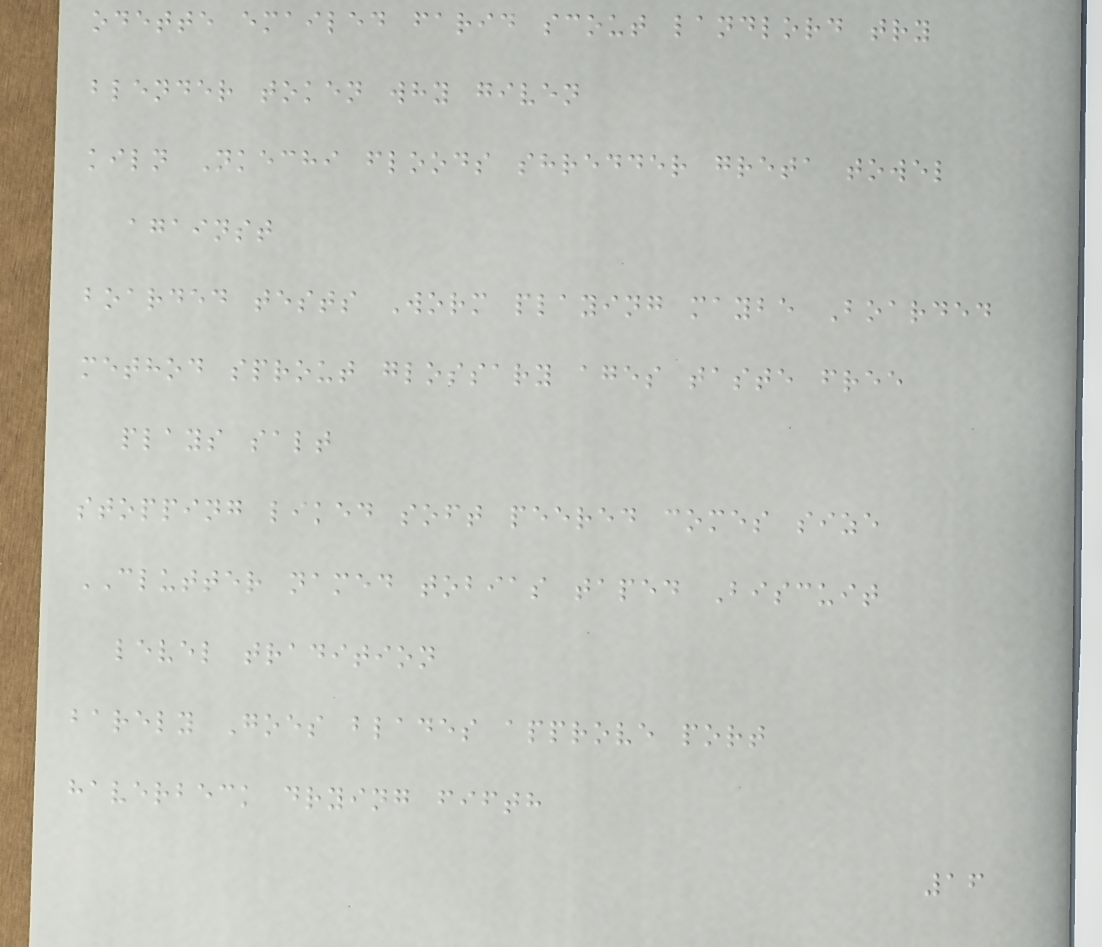odette emailed farid scout landlord try
blender token why given
kiln Nkechi floods shredder greta towel
against
boarded tests Worm playing maybe Boarded
method sprout glossary ages taste free
plays salt
stopping liked soft peered comes size
CLUTTER named tobias taped Biscuit
level tradition
barely Goes blades approve port
haverbeck drying fifth
16
